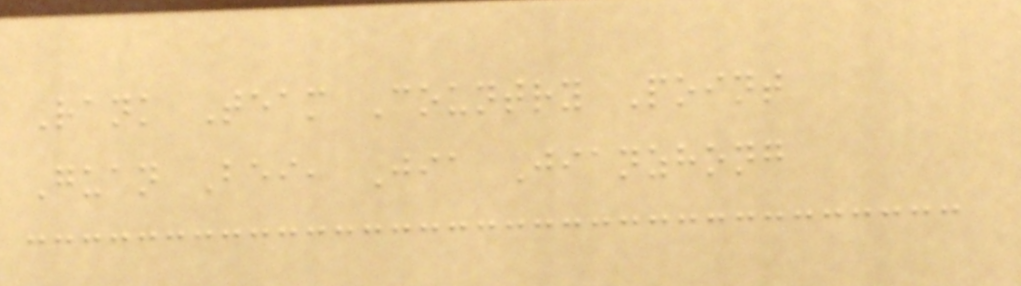Rank Team Country Point
Guan Bei, Jia Jianzhong
